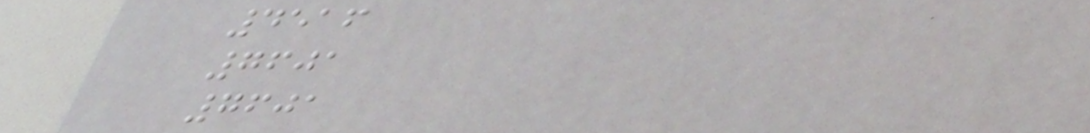4516
7601
7601
